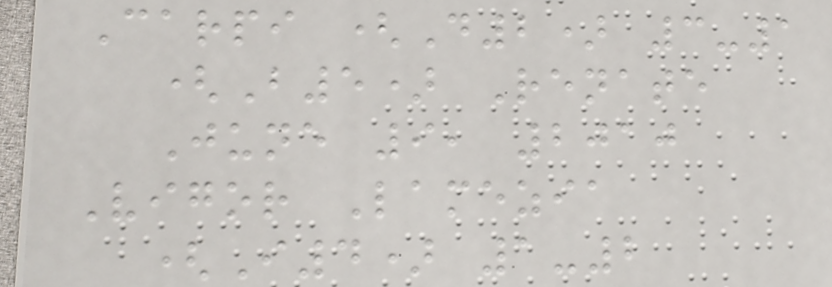Carpi (D2) 3-1
(B5) Renate
June 9, 2010
Vigor Lamezia
(I4) 1-2
